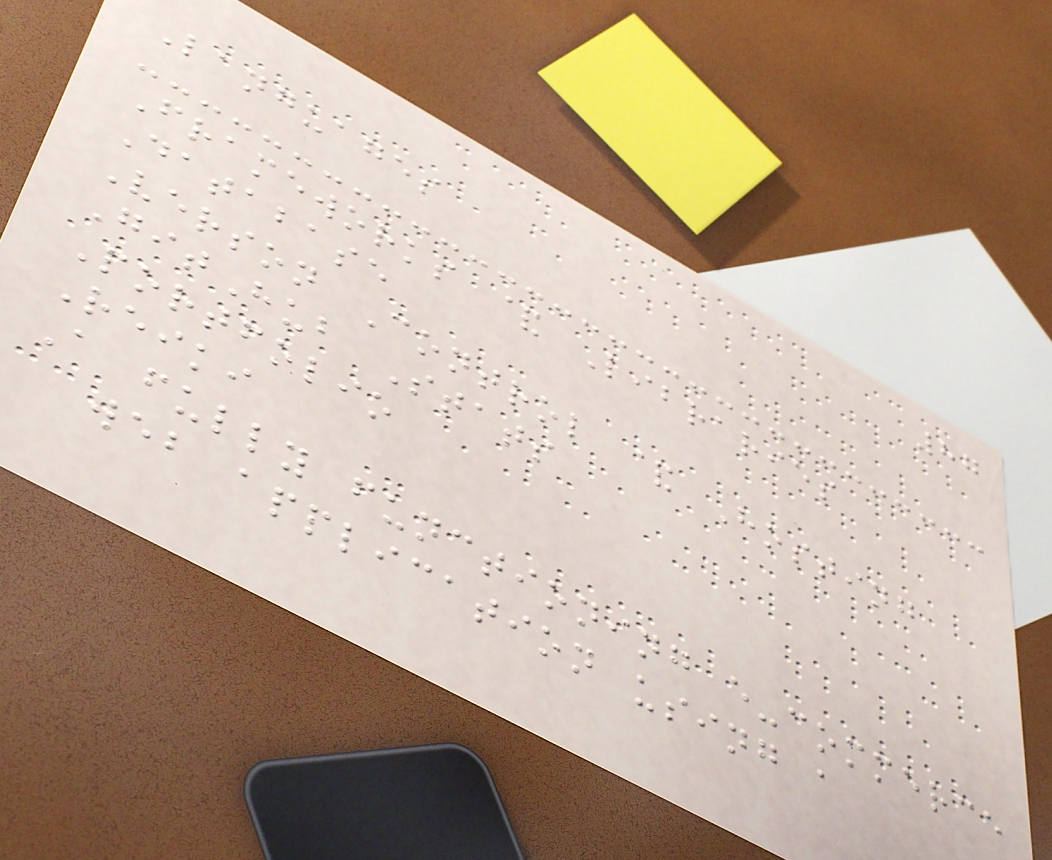87
Languages
Frameworks & Libraries
Database
Verson Control & Hosting
GitHub Stats
Portfolio
Reiki
A fully functioning e-commerce
web application using a
